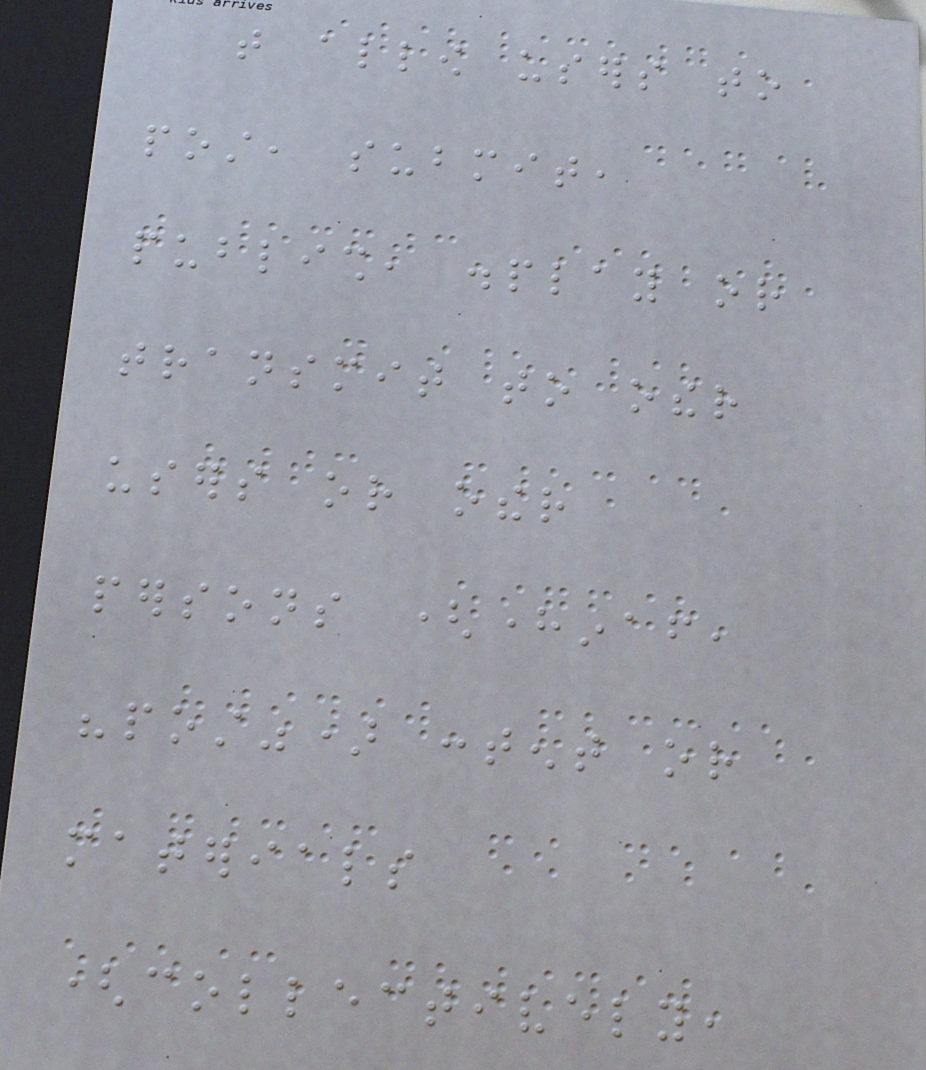that allow users to
post, submit,
publish, display or
transmit to other
users or other
persons (hereinafter,
"post") content or
materials
(collectively,
